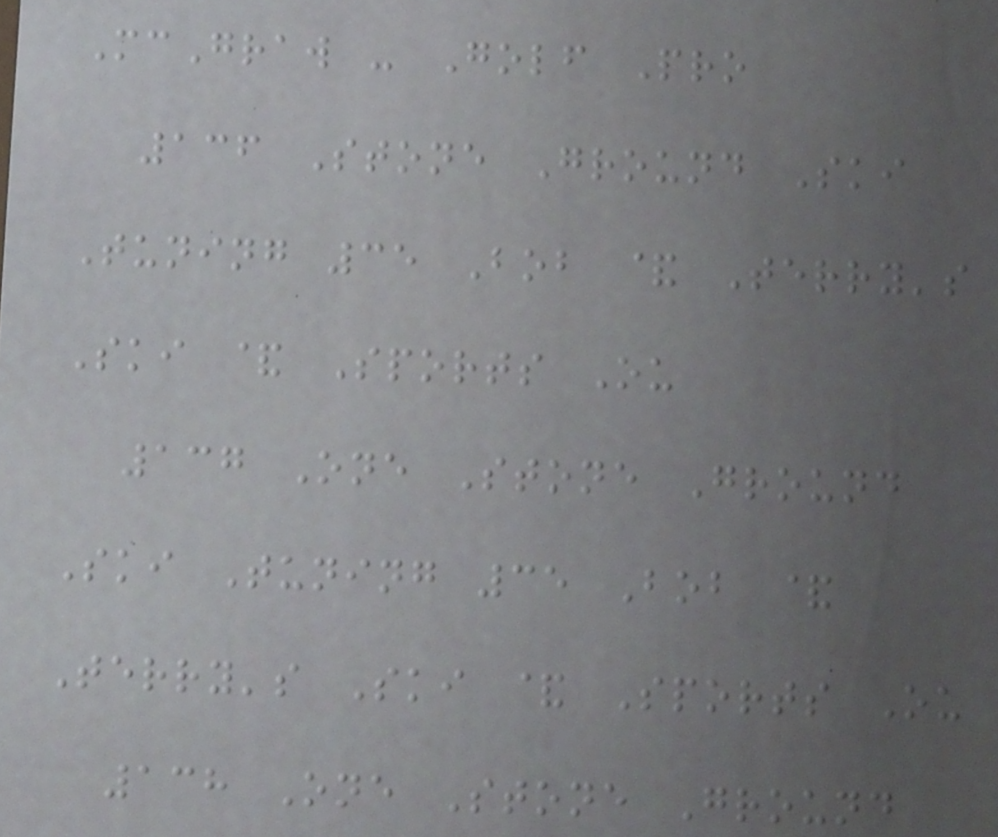McGraw - Golf Pro
136 Stone Ground Ski
Tuning 35 Bob & Terry's
Ski & Sports Ou
137 One Stone Ground
Ski Tuning 35 Bob &
Terry's Ski & Sports Ou
138 One Stone Ground
